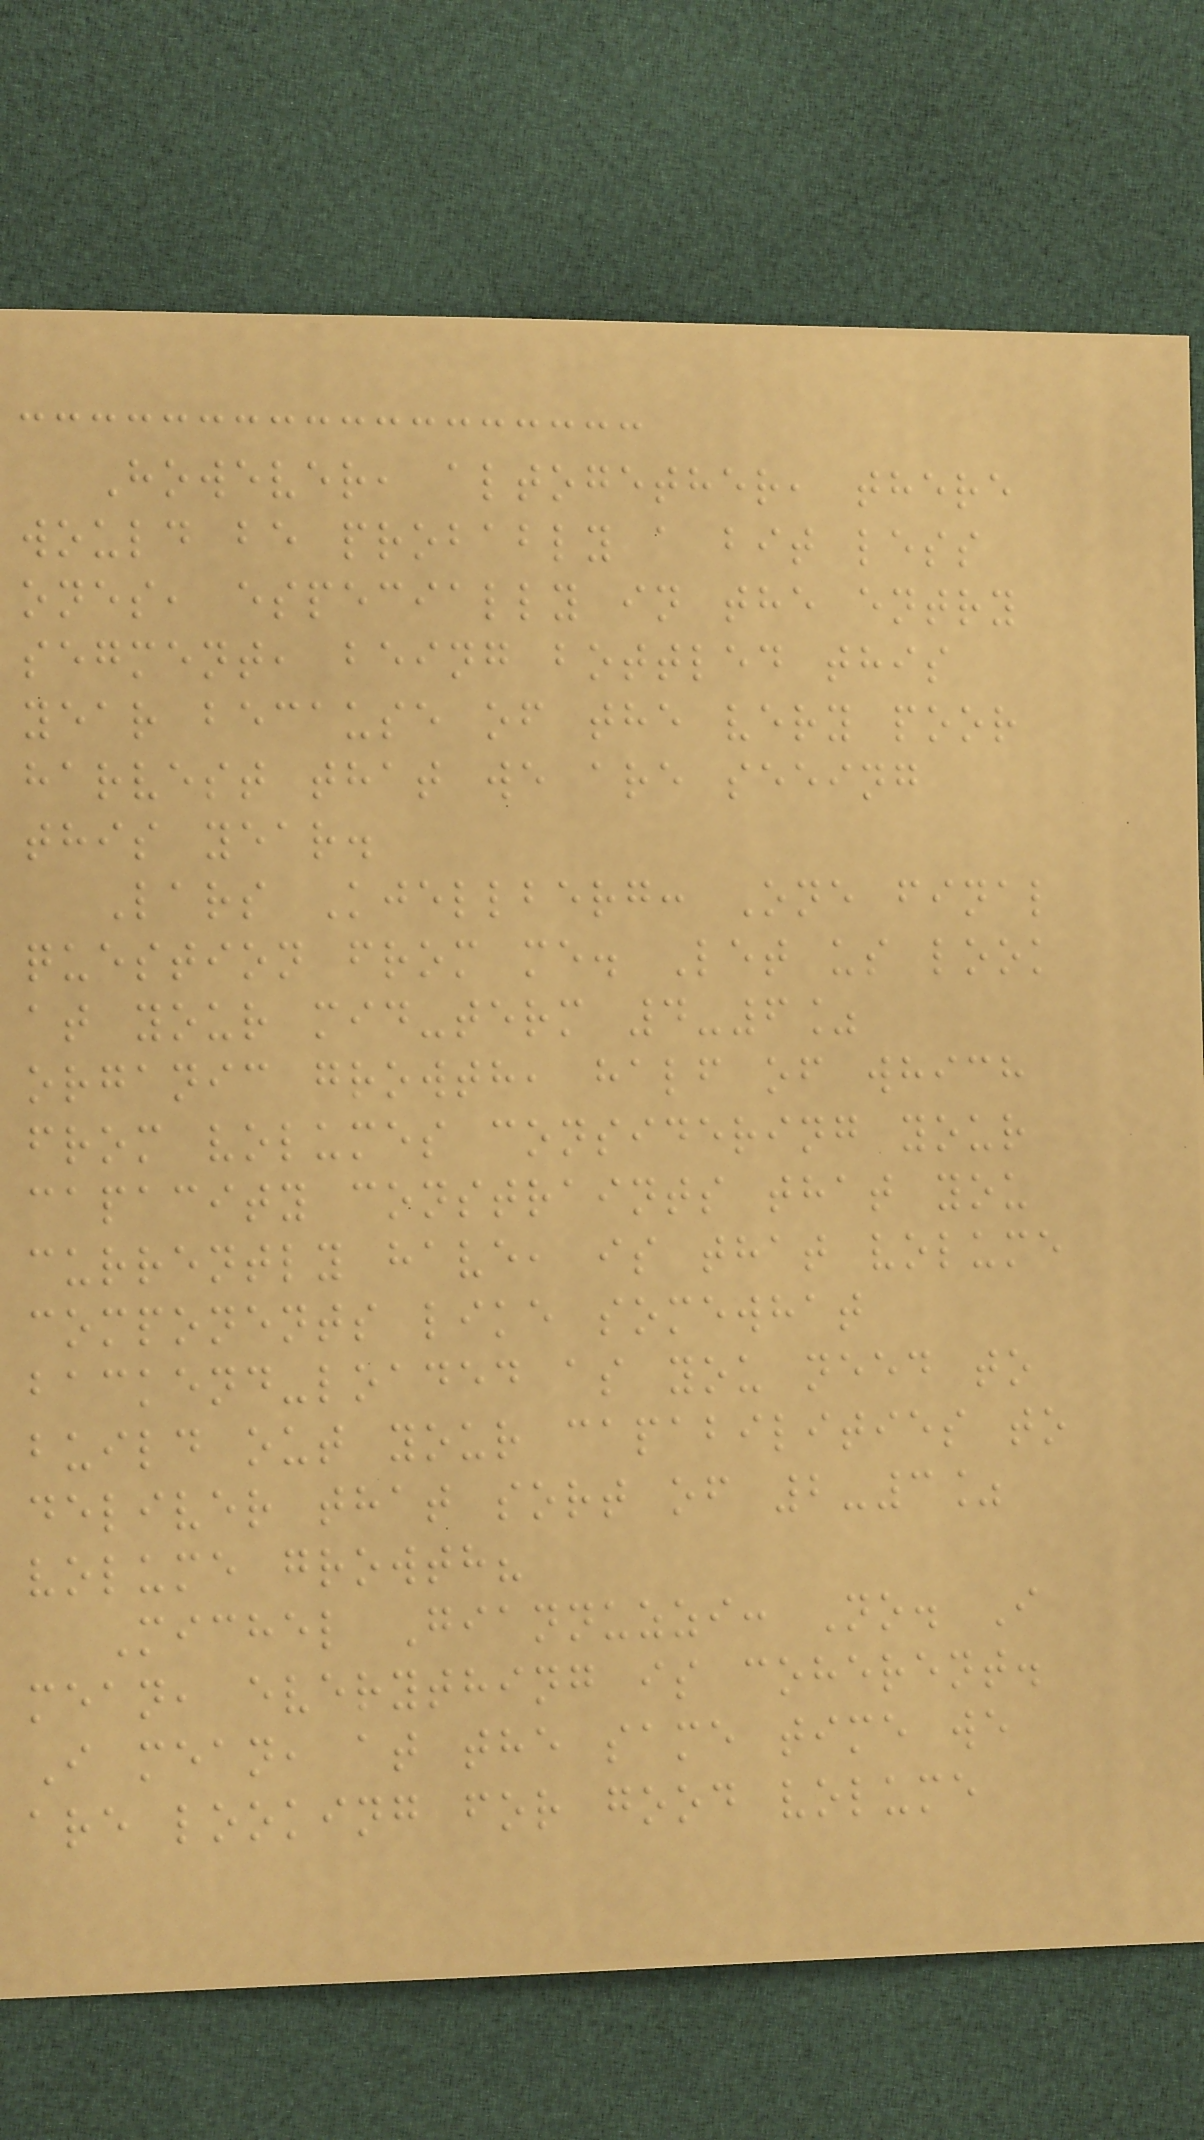However, altogether, there
would be probably a bit less
ones, especially in the entry
segment, being bottled this
year because of the very poor
harvest that we are seeing
this year.
Lars Kjellberg: One final
question from me. Let us look
at your mid-term 4-6%
organic growth, half of which
from volumes considering your
capacity constraints that you
currently have, is that volume
components like somewhat
backend-loaded as you need to
build out your capabilities to
deliver that sort of 2-3%
volume growth?
Michel Giannuzzi: No. I
mean, everything is coherent.
I mean, at the same time we
are looking for good volume
